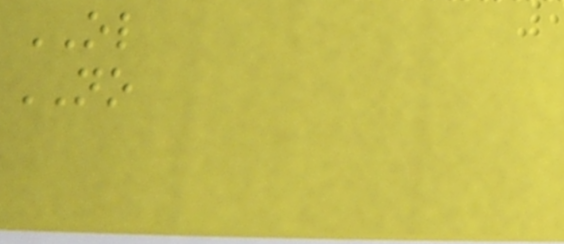OL
NO
